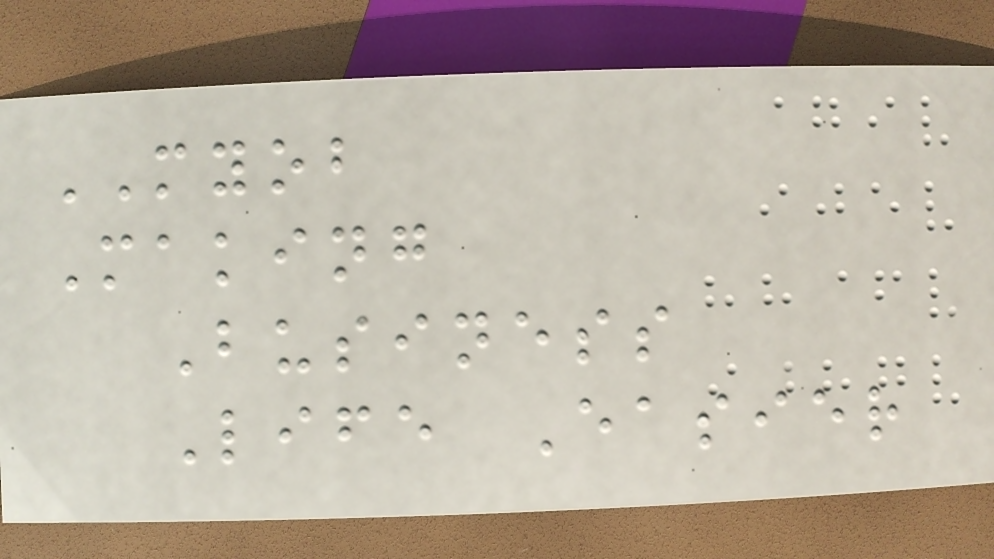MYOB
Making
Business
Life Easier
